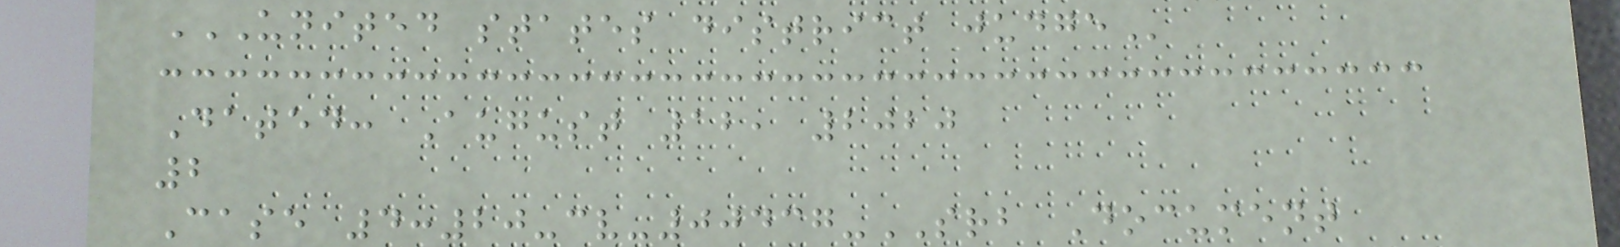UNITED STATES DISTRICT JUDGE
Dated: August 12, 2020
2
Case 4:20-cv-00437-SRB Document
